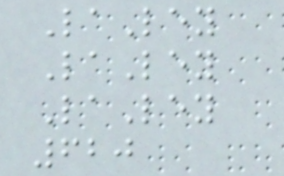LaLey
LaLey
LaLey
620
